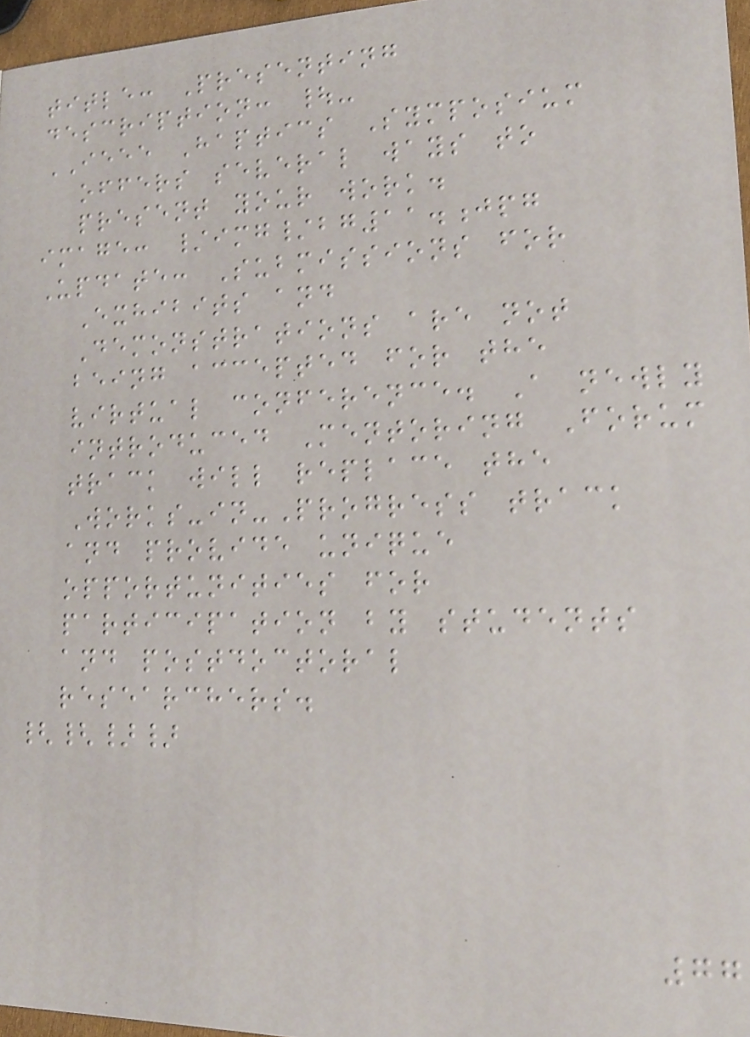title: Presenting
description: |-
IEEE Haptics Symposium
offers several ways to
present your work.
image: /img/bg11.jpg
Update: Submissions for
Exhibits and
Demonstrations are not
being accepted for the
virtual conference. A newly
introduced Mentoring Forum
track will replace the
Works-in-Progress track
and provide unique
opportunities for
participation by students
and postdoctoral
researchers.
{{}}
77
